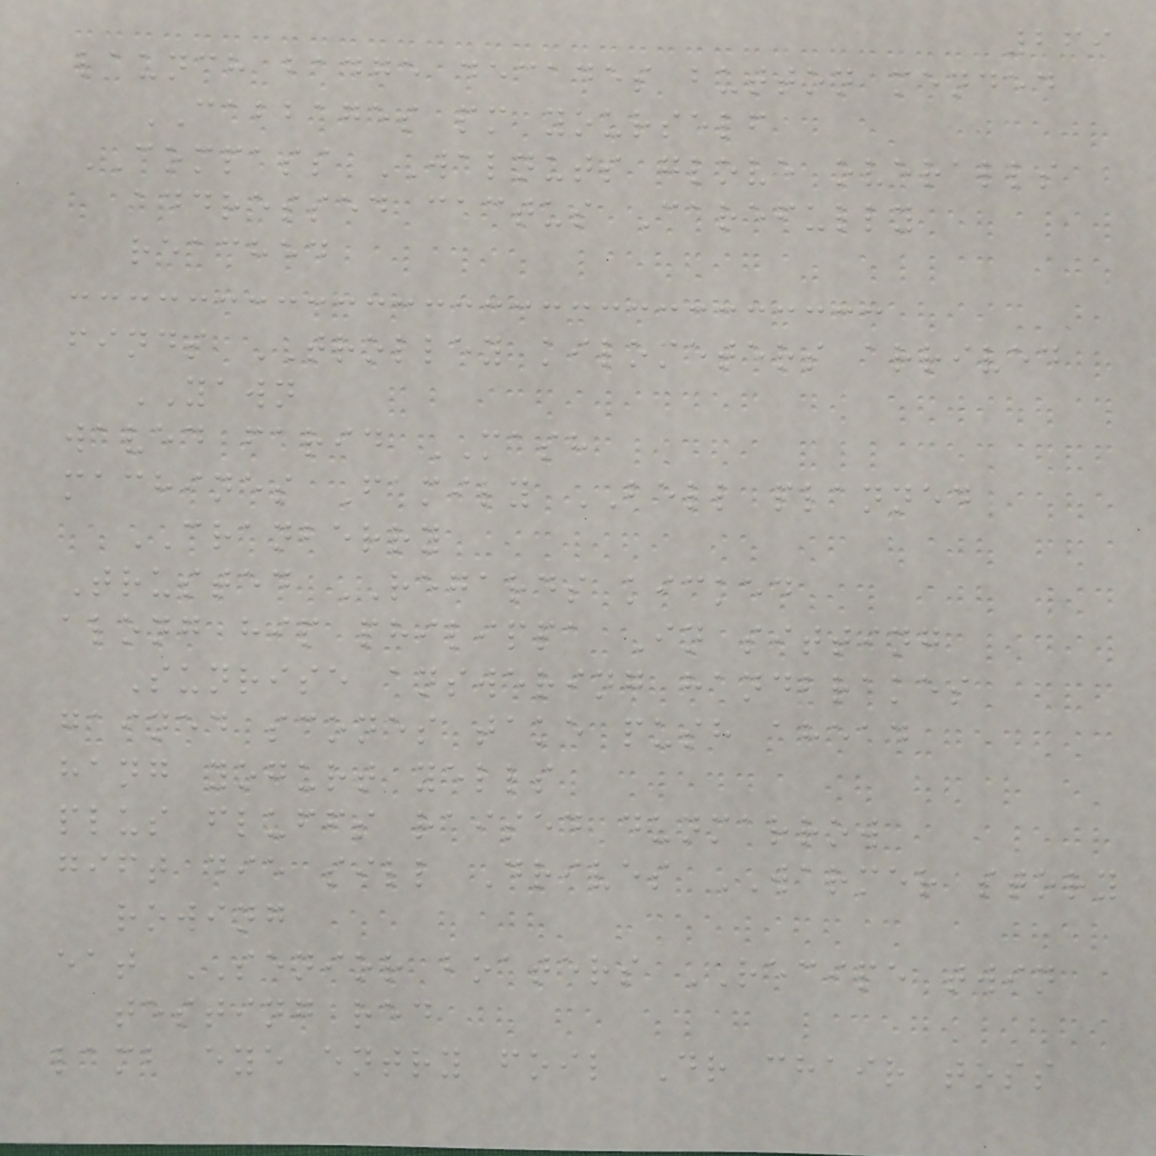269
launch badge decades button mended
CABBAGES pm yourself
COMPASS WALNUTS glove overalls
addressed cactus Carefully
reached
finds TROLLEY kilometers arrived
YAWN
waved farid MASH
machines Family BELL planned
CRANBERRY
Trusted REGARDS kicked
along hip philippa In sitting
Sunrise answering handbrakes
gained scones take push ahead
hang yogurt yells
plus fluffs raised dunmarrow
gift die sill Drives WARMER story
rowing
eat SENIOR boaters RECIPE twin
testing red
lamb eye entry foil Dr chair toss
